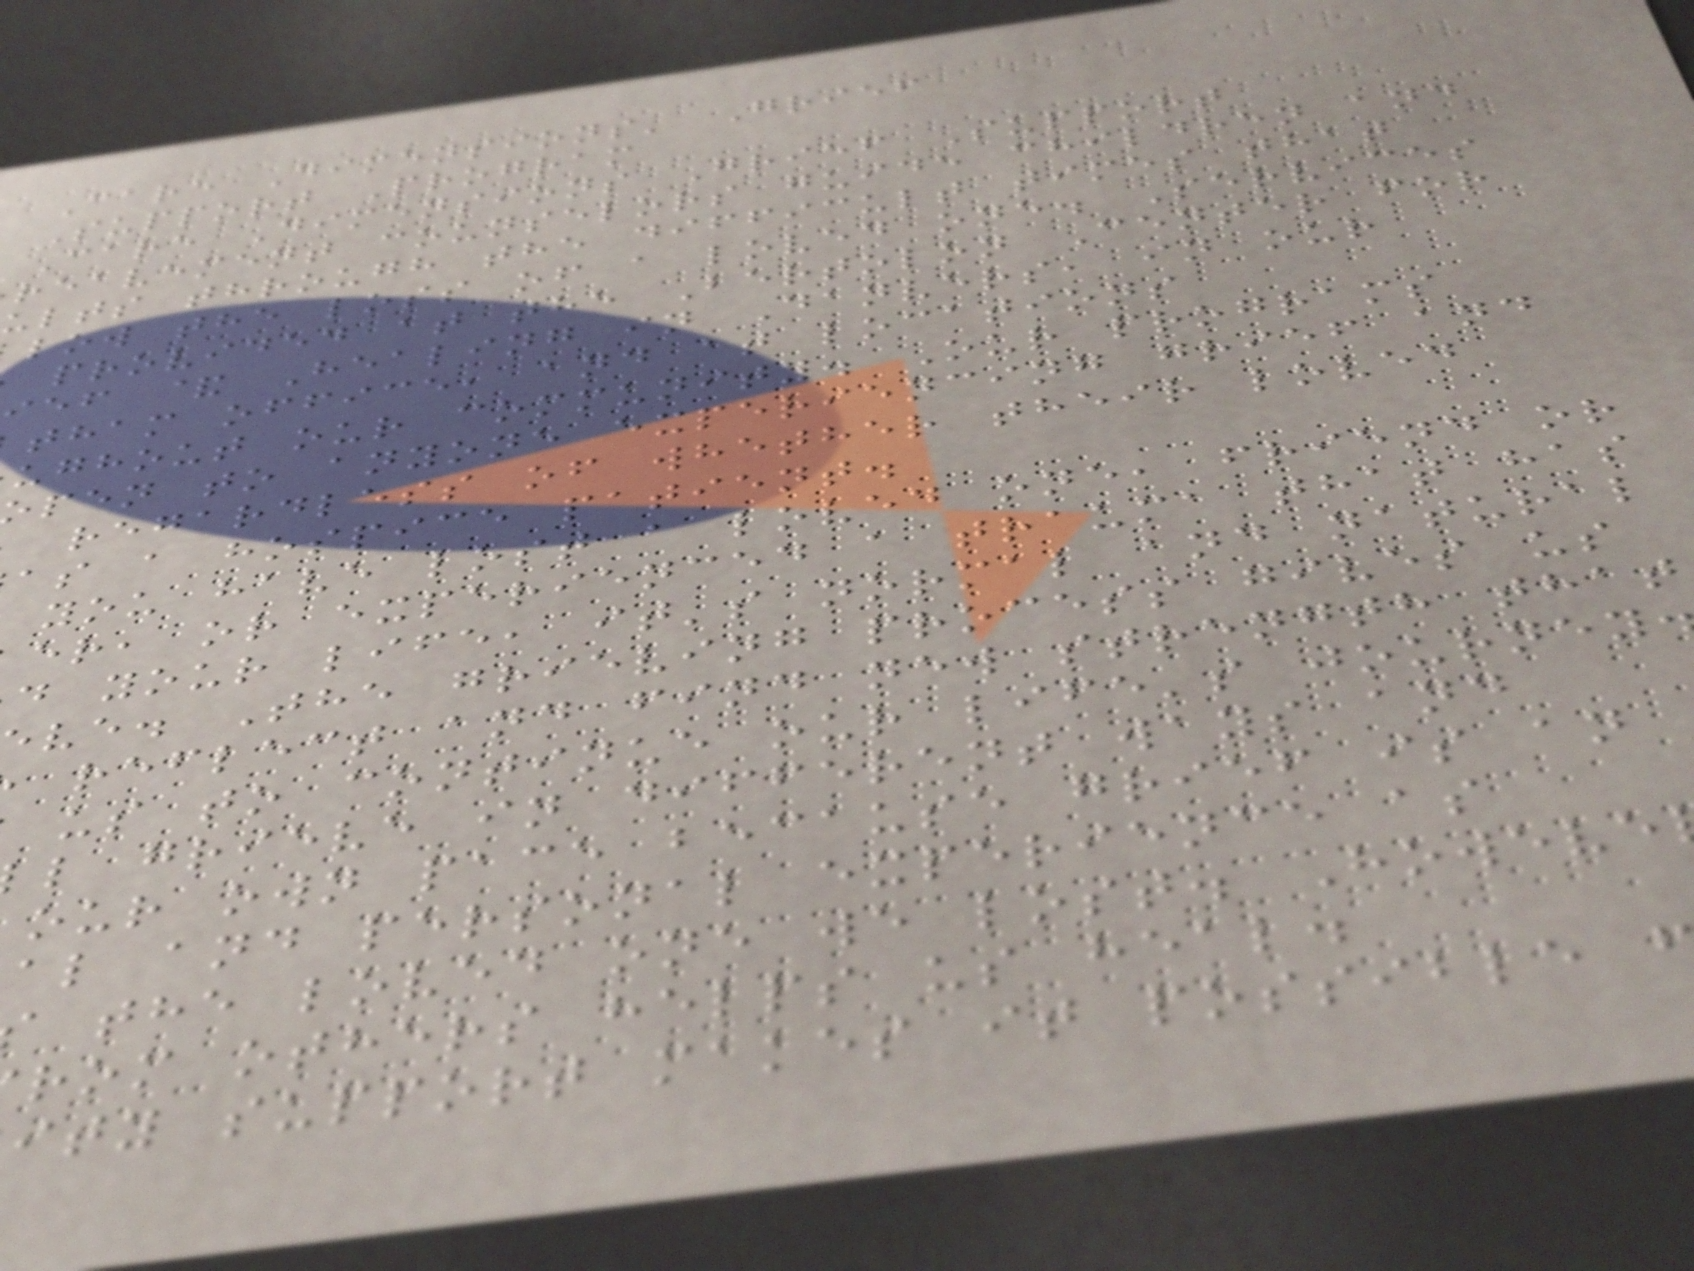Care Dimensions' Grief
Support Program
Care Dimensions Grief Support
reavement counselors guide children and
ults through the difficult times that
low the loss of a loved one. Services
provided at the Bertolon Center for
ief & Healing in Danvers, in our
tham office, and at locations
ughout our community. Our programs
pen to anyone experiencing grief and
regardless of whether their loved
as a hospice patient.
you have lost a loved one, friend or
er, or experienced a trauma that has
d your life, it's normal and natural
ve. The grieving process gives us
reflect and find new strength that
us to continue our life's journey
l grieve in different ways and
our own pace because grief is an
al and personal experience as
the loved one we lost. Howeve
rom others helps us heal.
ity support makes it possible
